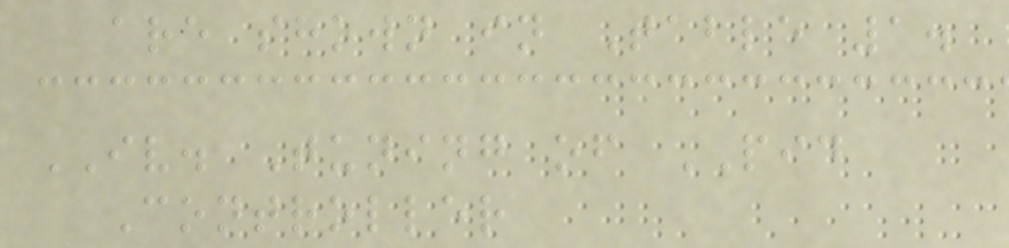are shown in Table 1.
IV. Tuning of PID
Controller
